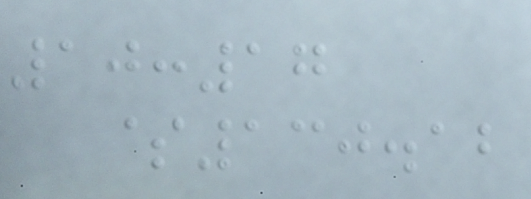10:17
$130.12
